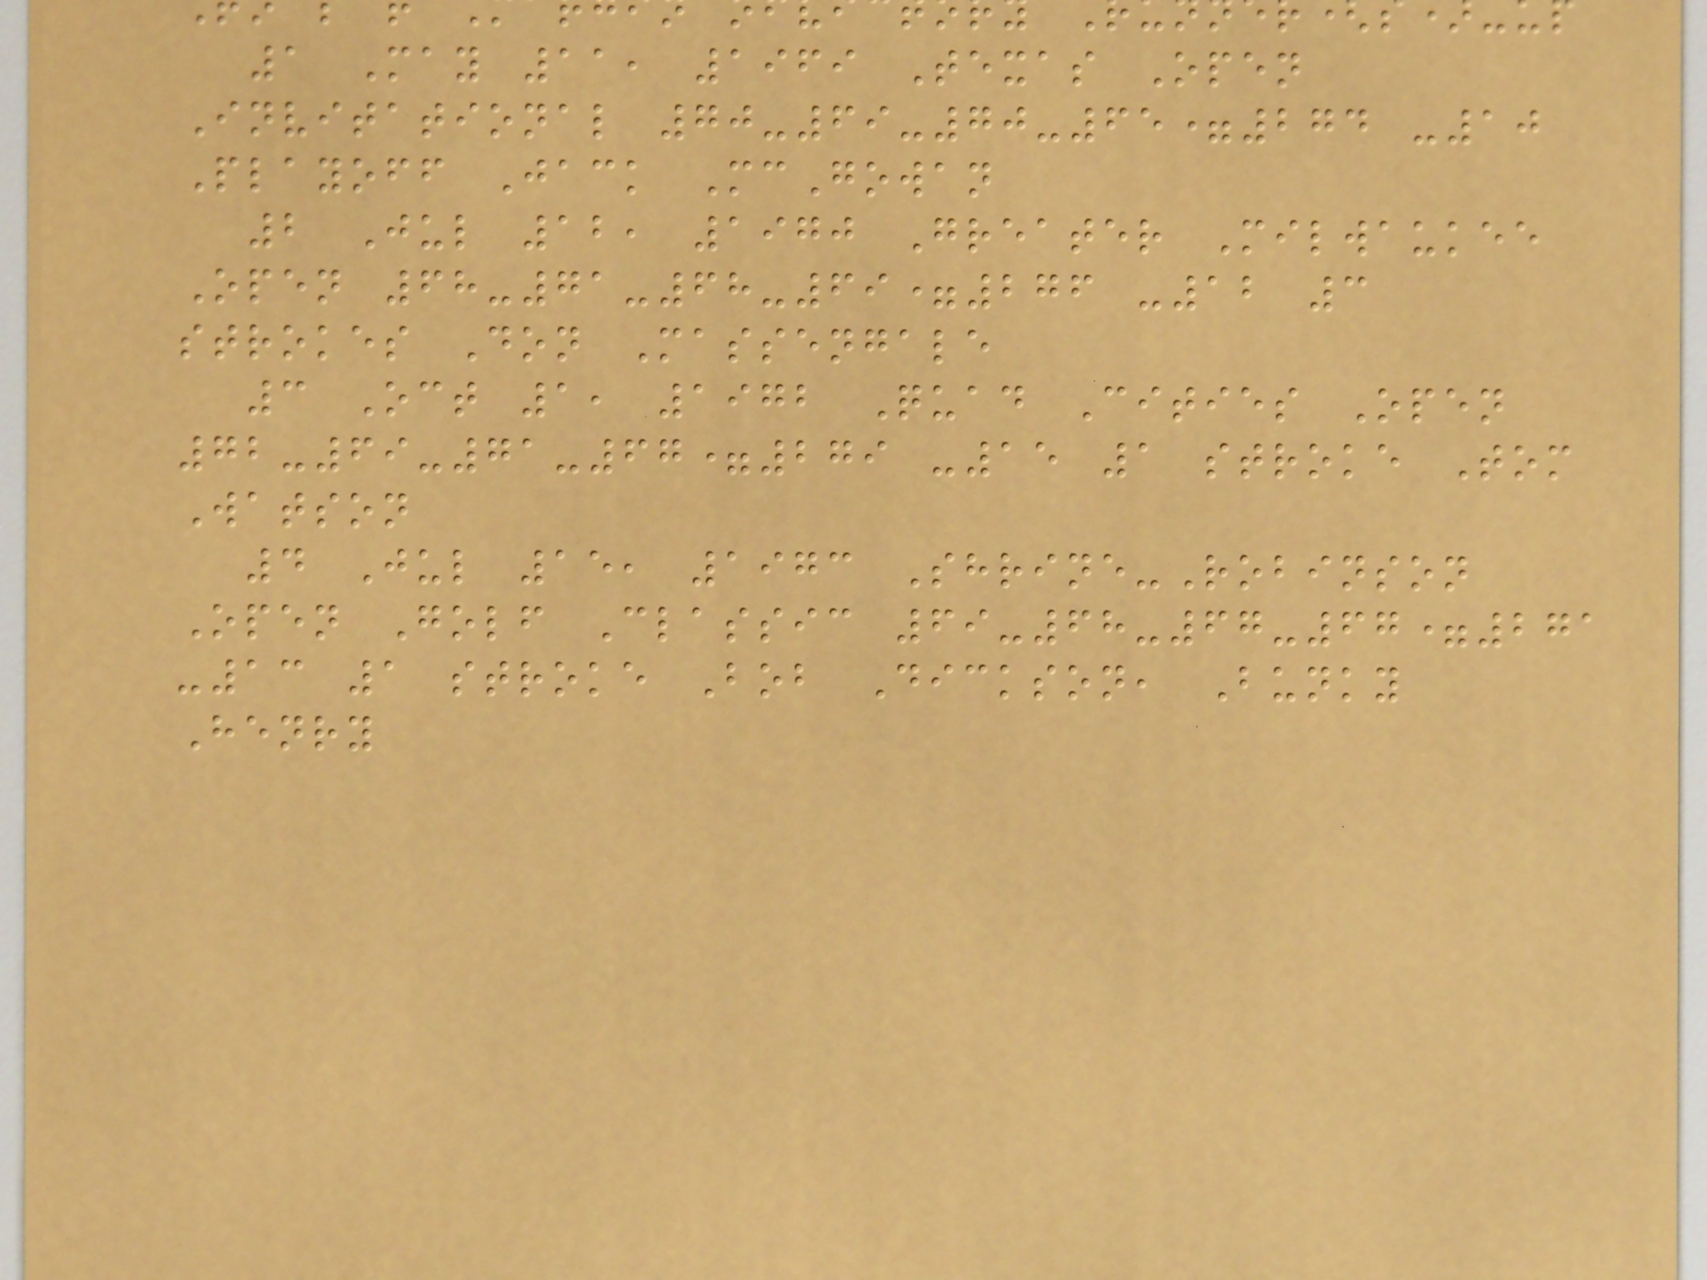1 May 11, 1969 Texas Open
Invitational 70-69-70-65=274 -10
Playoff Jack McGowan
2 Jul 12, 1970 Greater Milwaukee
Open 68-71-68-69=276 -12 3
strokes Don Massengale
3 Oct 1, 1972 Quad Cities Open
72-69-71-67=279 -15 1 stroke Tom
Watson
4 Jul 15, 1973 Shrine-Robinson
Open Golf Classic 69-68-67-67=271
-13 1 stroke Bob Dickson, Bunky
Henry
